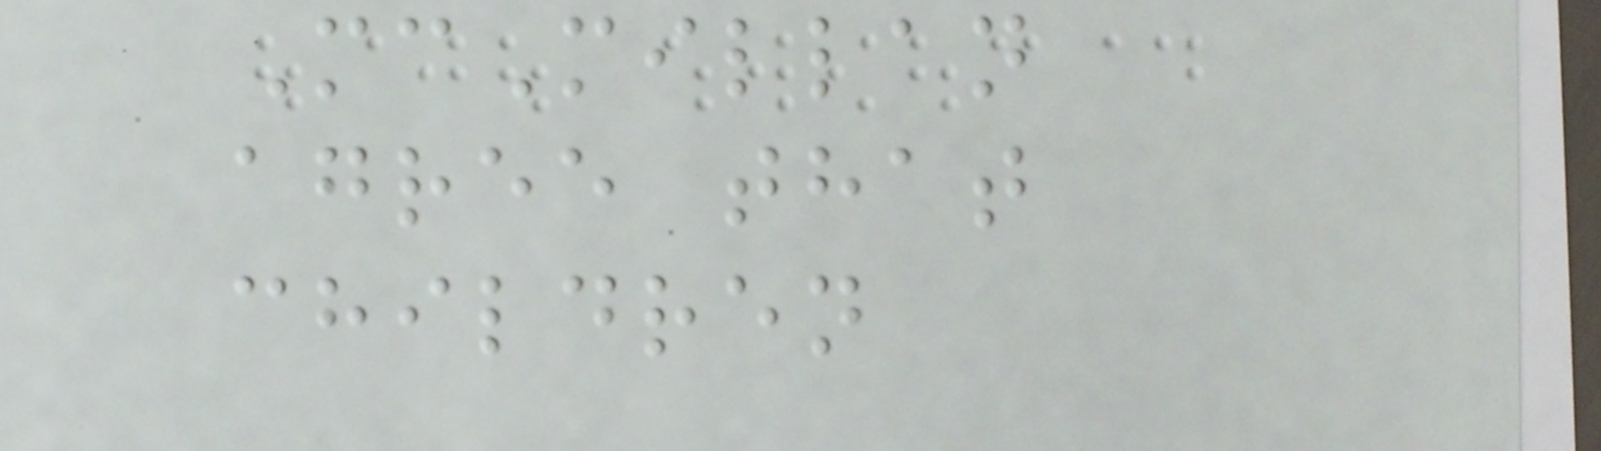McMillan
agree that
children
